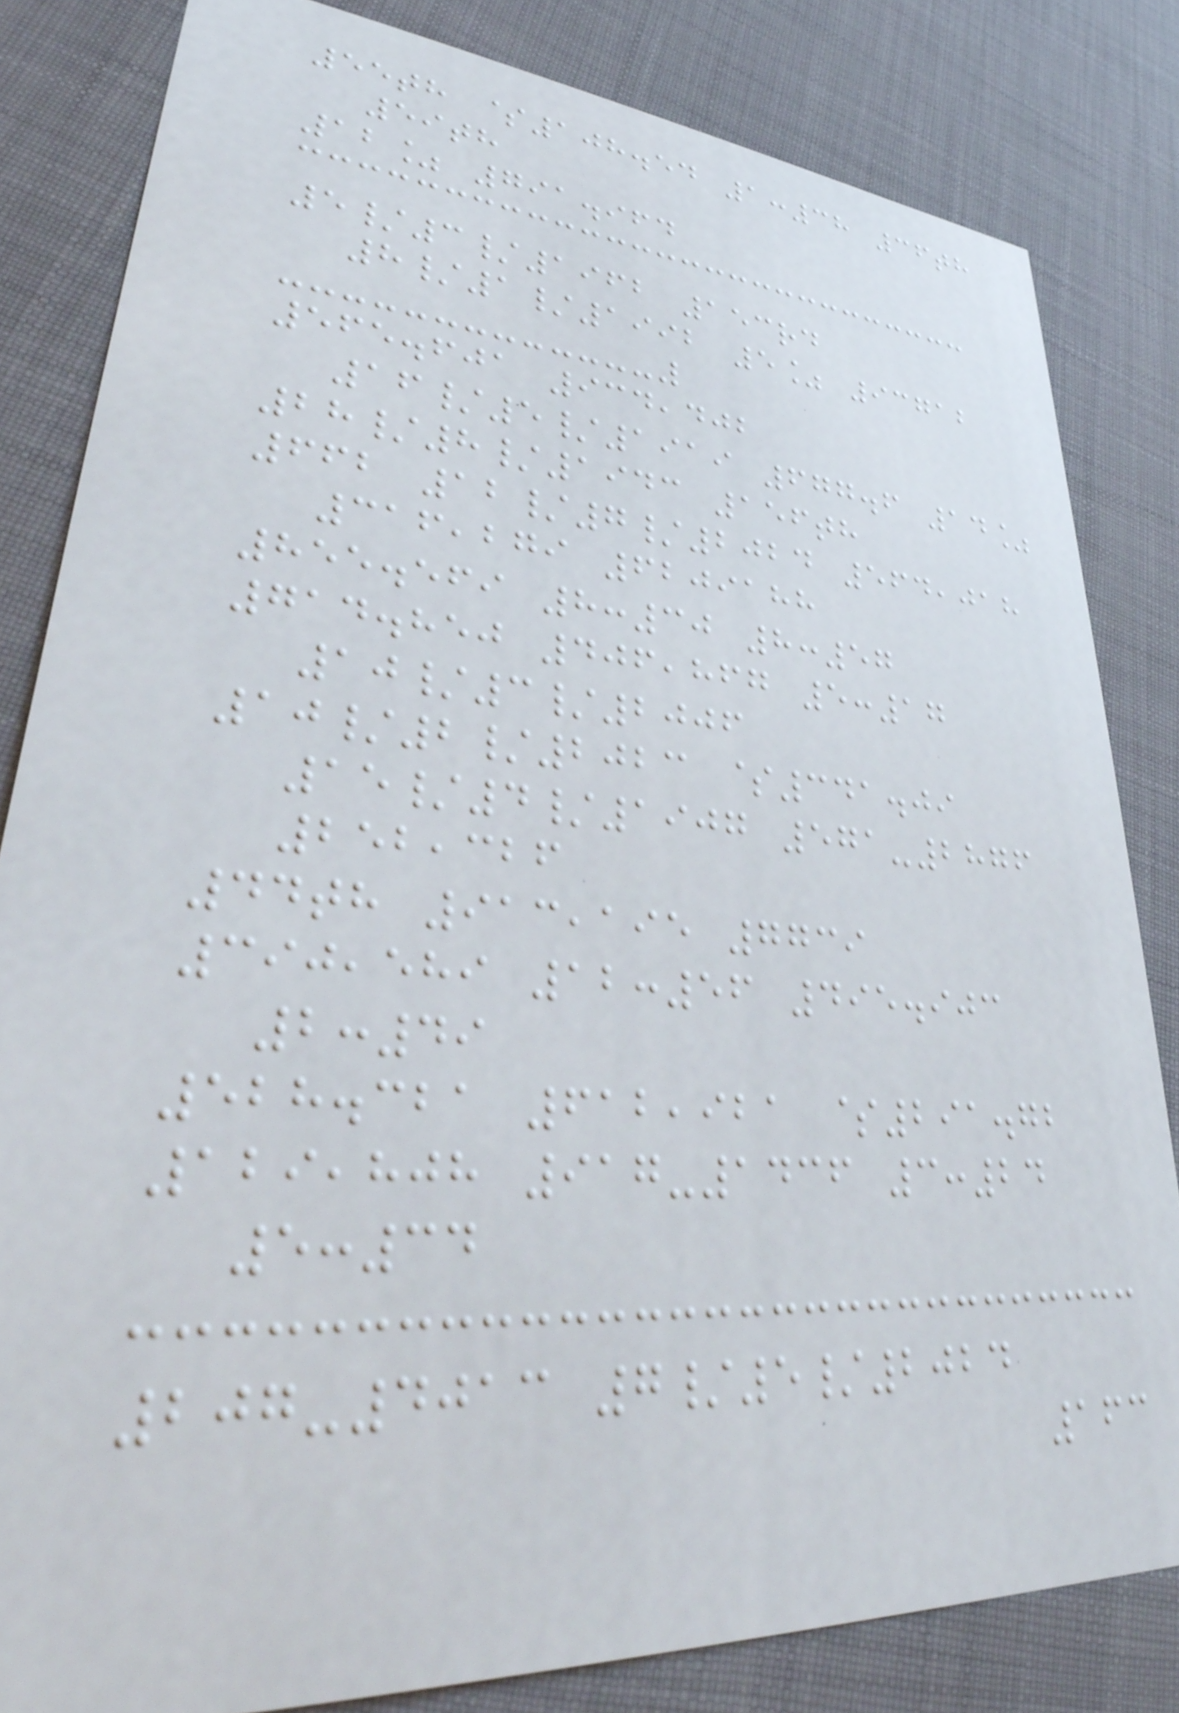55th $108.54 1:38 36th
59th
12% 791.964
5/3/1962 153rd
8/1/1992 5% 93712
565.601 934,402
16/5/1919 677.6 14%
28/8/1943 156th
662 12/7/2024 564,018
316,279 6209188
855.569 8:30 8:57
714.850 406,867 5:17
10/3/2006
10/2/2023 $341.09
15/4/1907 571-2876
252,326
44th 913,195 7739
390,589 12:56 495.903
2:49
528.321 612,921 $291.72
129,808 917-1436 3:24
5:34
207-4013 7/5/2024
163
